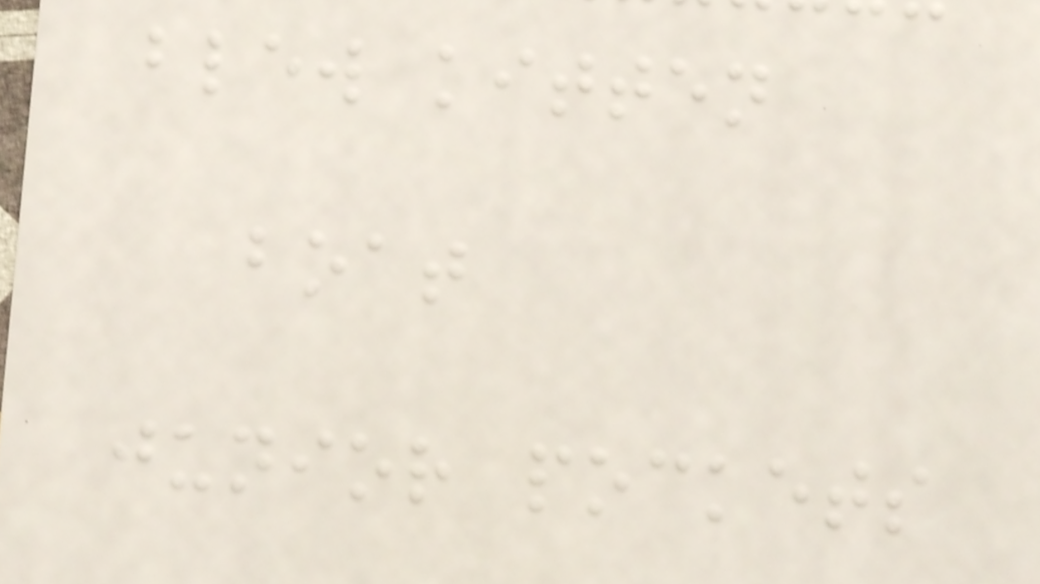blew kitten
boat
junior pockets
